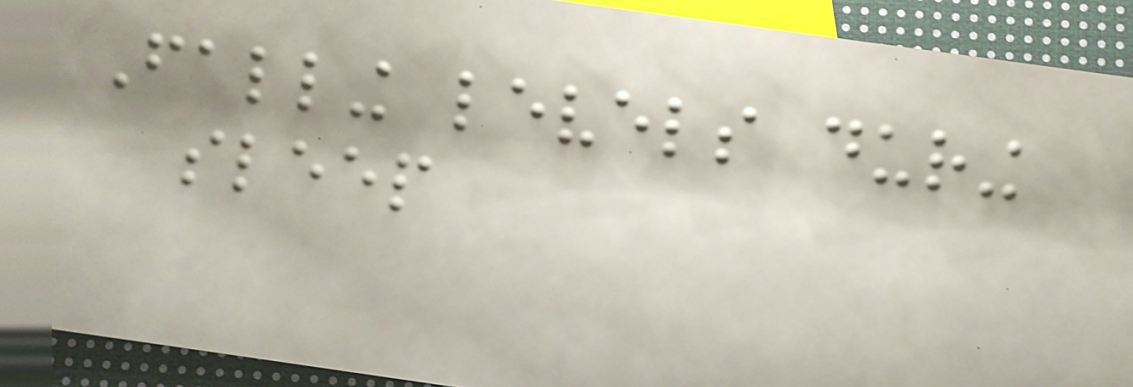Falling levels during
sleep
